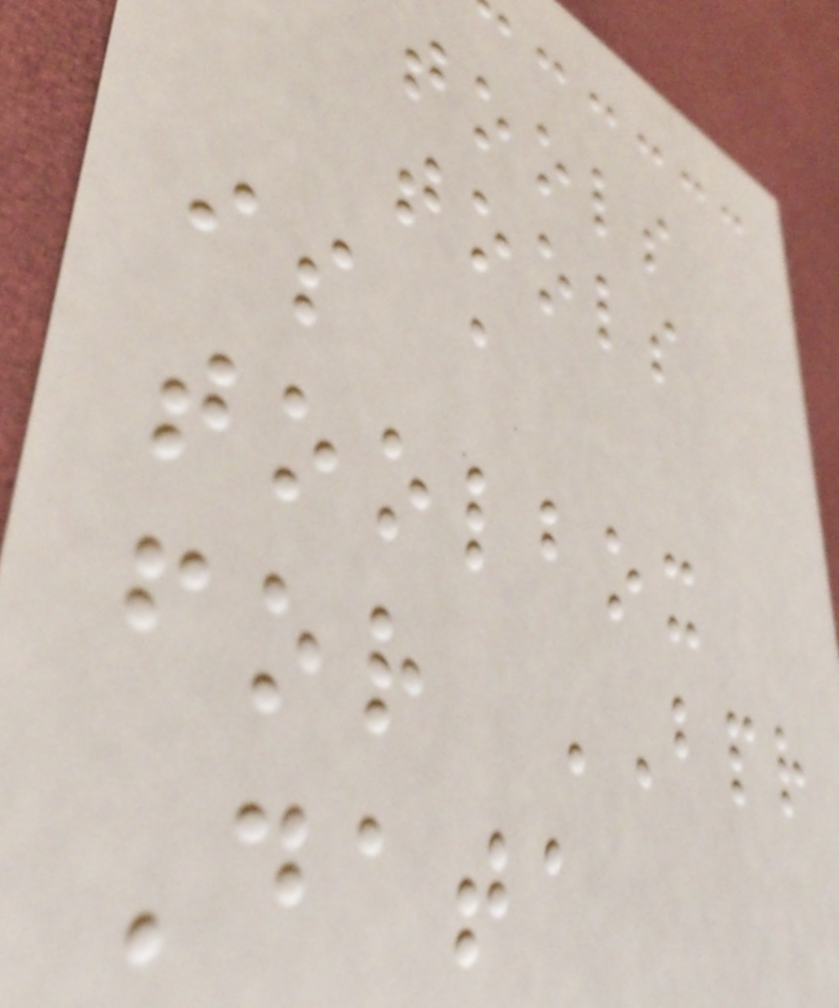tools
tools
is a
toolbox
for BPR
Data
